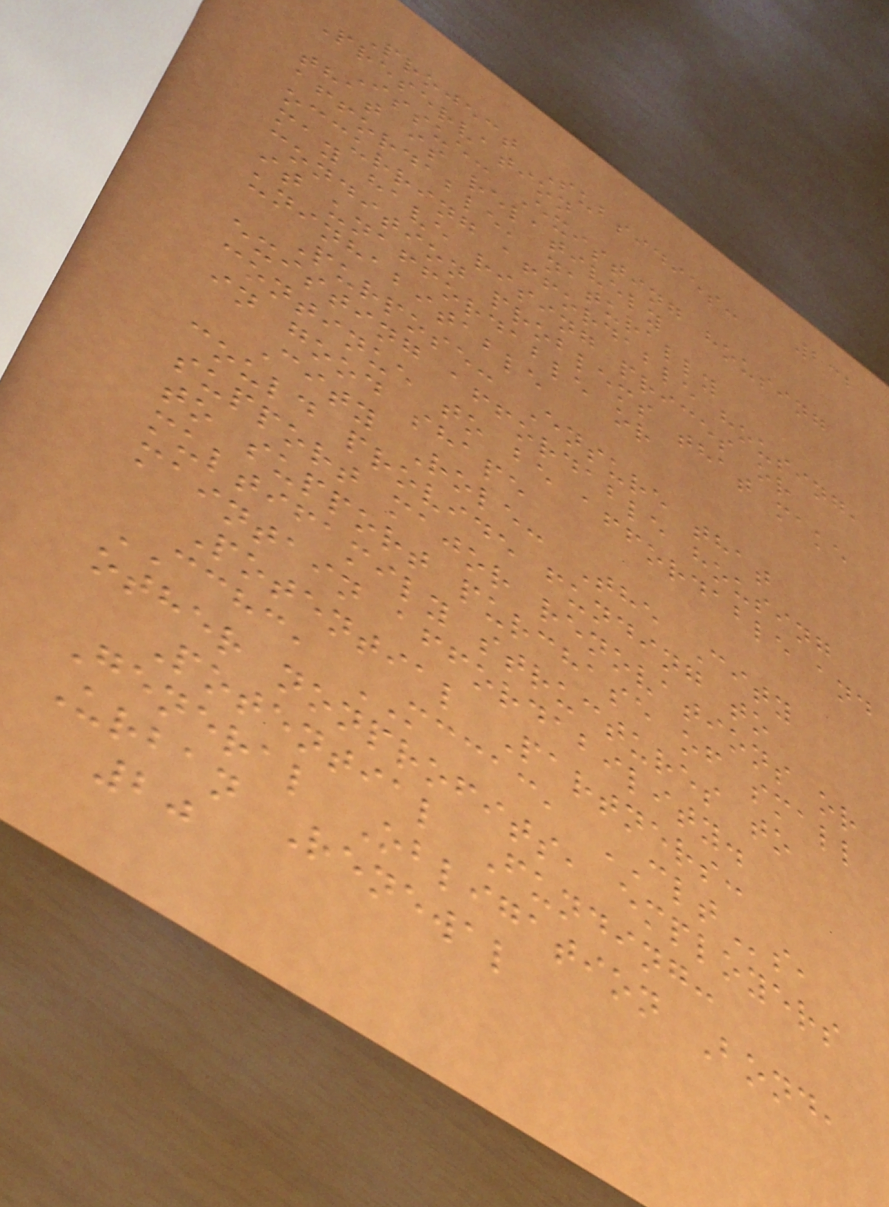232
Project Subsidies:
Preservation
Issue: Existing housing
that is relatively
affordable, naturally
occurring affordable housing,
may have rising prices or
condition problems that make
it unaffordable or
uninhabitable
Purpose: Ensure that
existing affordable housing
continue to be affordable and
in good shape
City Role: The City
could provide funding to
support major renovations or
to support purchase of small
multifamily structures to
maintain affordability.
Potential Partners:
CCHC, MCCAC, CLTs,
other nonprofits, employers
Potential Funding:
General Obligation Bond,
Urban Renewal
20
